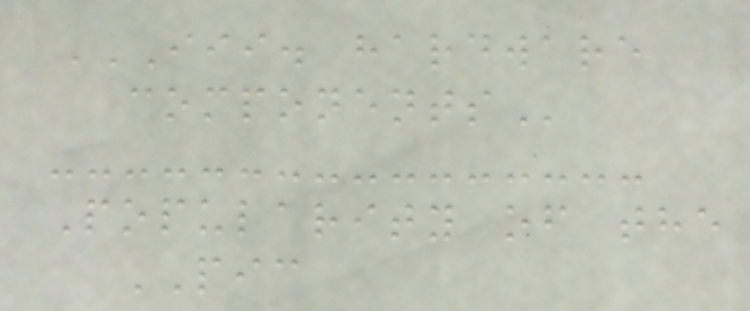III. HARDWARE
COMPONENTS
Popularity of the
PIC
